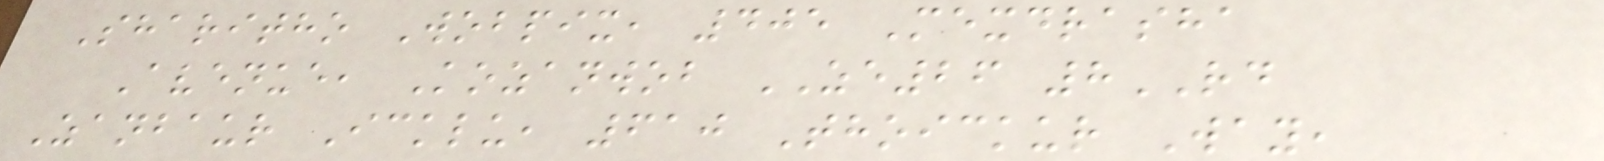Sharitho Wobpix, 405 Mexdrasha
Avenue, Kozanwob ZE26 8RD
Zanbaur Icklu, 610 Thoickur Way,
